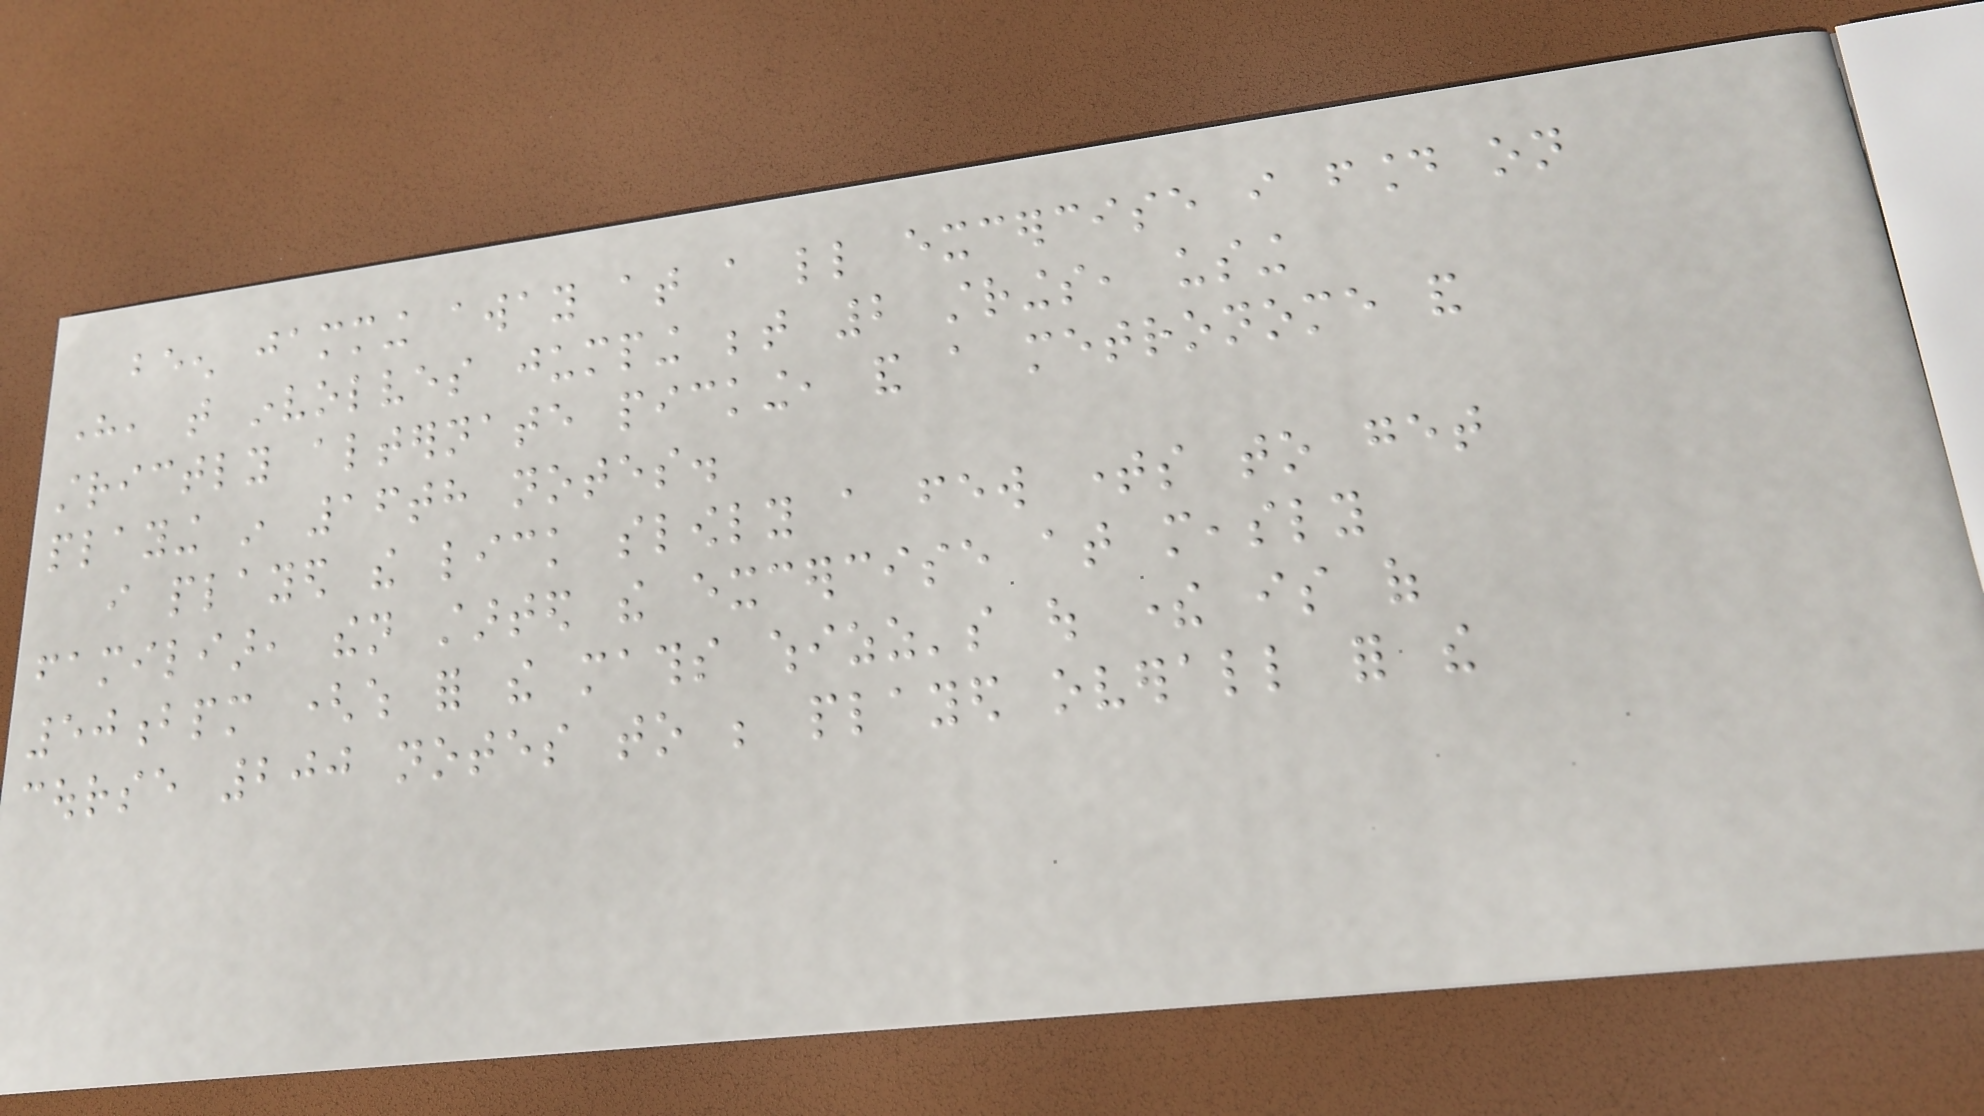been jamming away at a little excercise i found on
here, that involves jumping between 2 strings, using
strictly alternate picking, and a metronome and
playing in 16th notes.
i played the lick slowly a few times to get
familiar, then started the excercise at measly
50bpm (which for the maths whizz's out there is of
course 200 notes to be played overall for the
